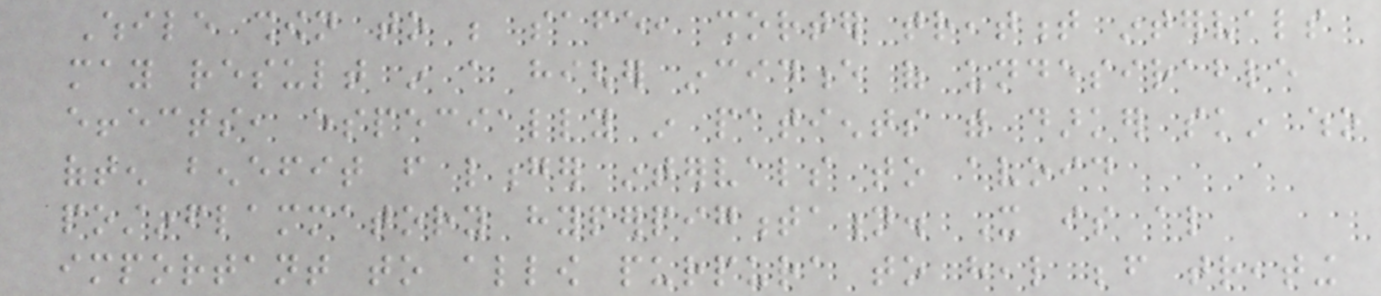While shown to be safe, shorter treatment intervals
may result in a higher incidence of undesirable
effects, especially in patients with darker skin who
often benefit from longer intervals to avoid
postinflammatory hyperpigmentation. It is also
important to allow purpura to heal before treating
